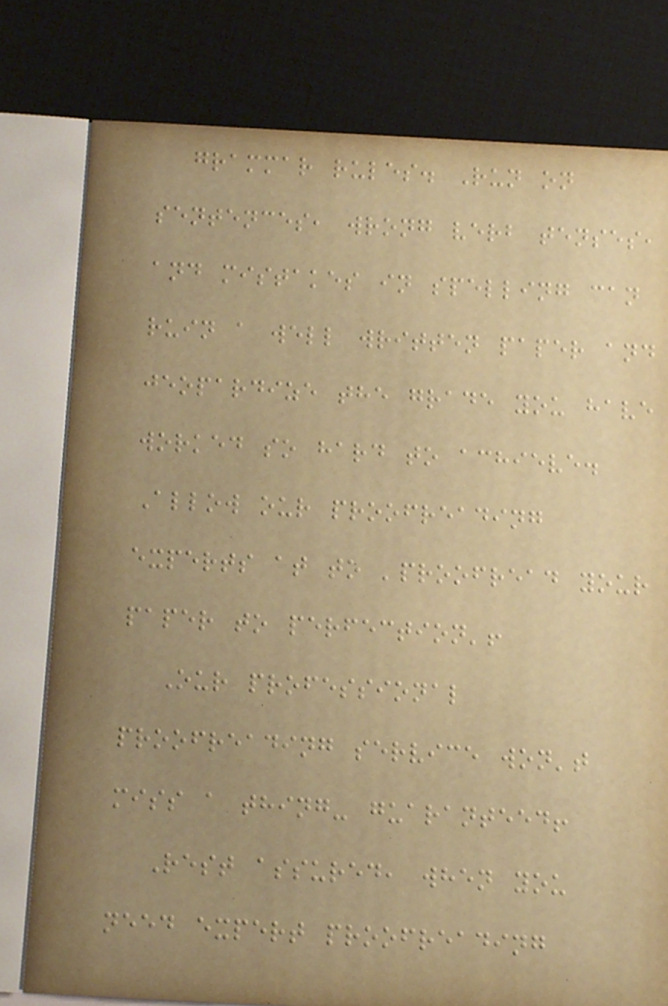grammar rules. Run on
sentences, wrong verb tenses,
and mistakes in spelling can
ruin a well written paper and
jeopardize the grade you have
worked so hard to achieve.
Allow our proofreading
experts at to 'proofread your
paper to perfection'!
Our professional
proofreading service won't
miss a thing- guaranteed!
Rest assured, when you
need expert proofreading
